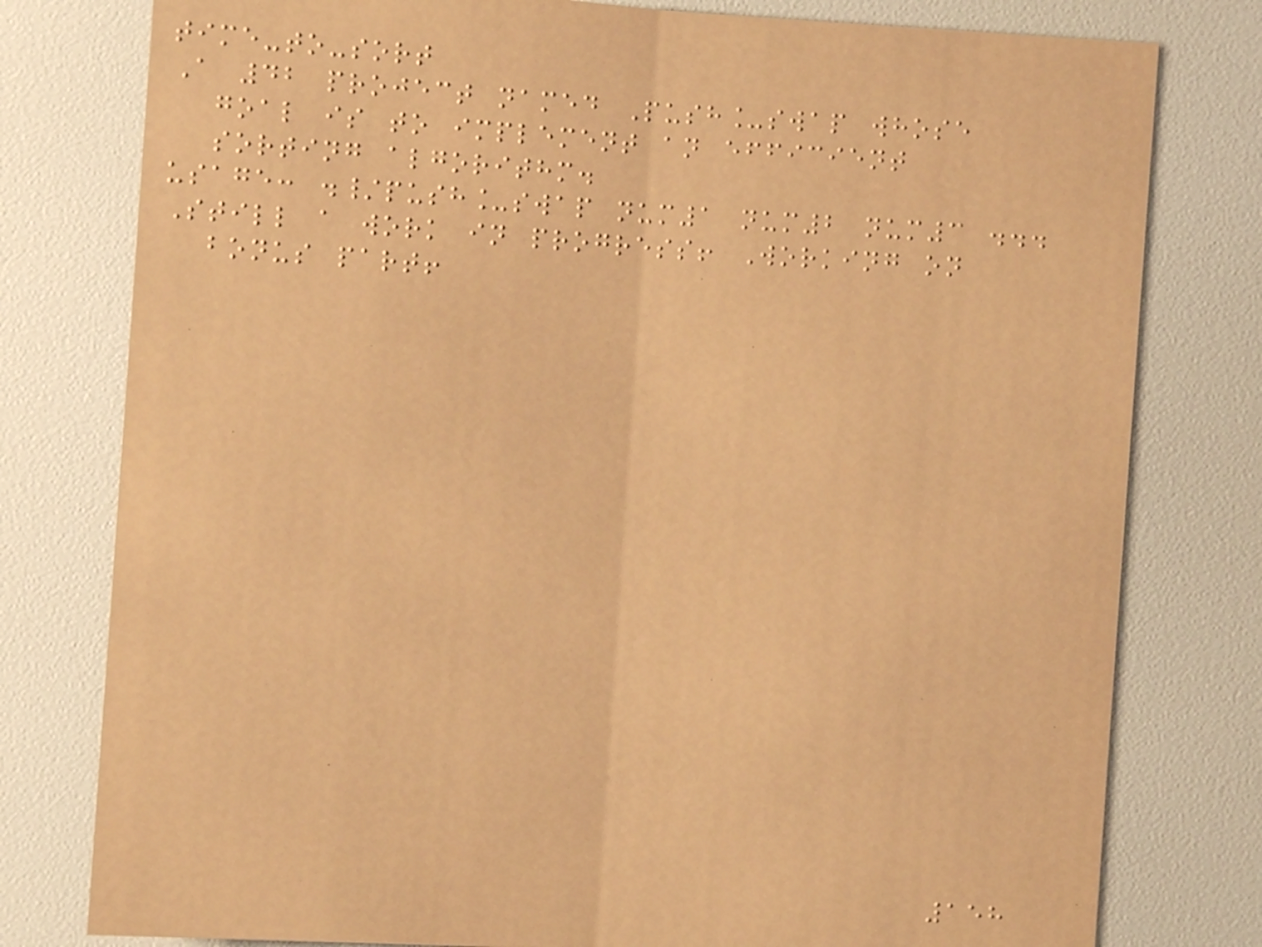time-to-sort
A 42 project named Push_swap whose
goal is to implement an efficient
sorting algorithm.
usage: ./push_swap num1 num2 num3 ...
Still a work in progress! Working on
bonus part!
158
